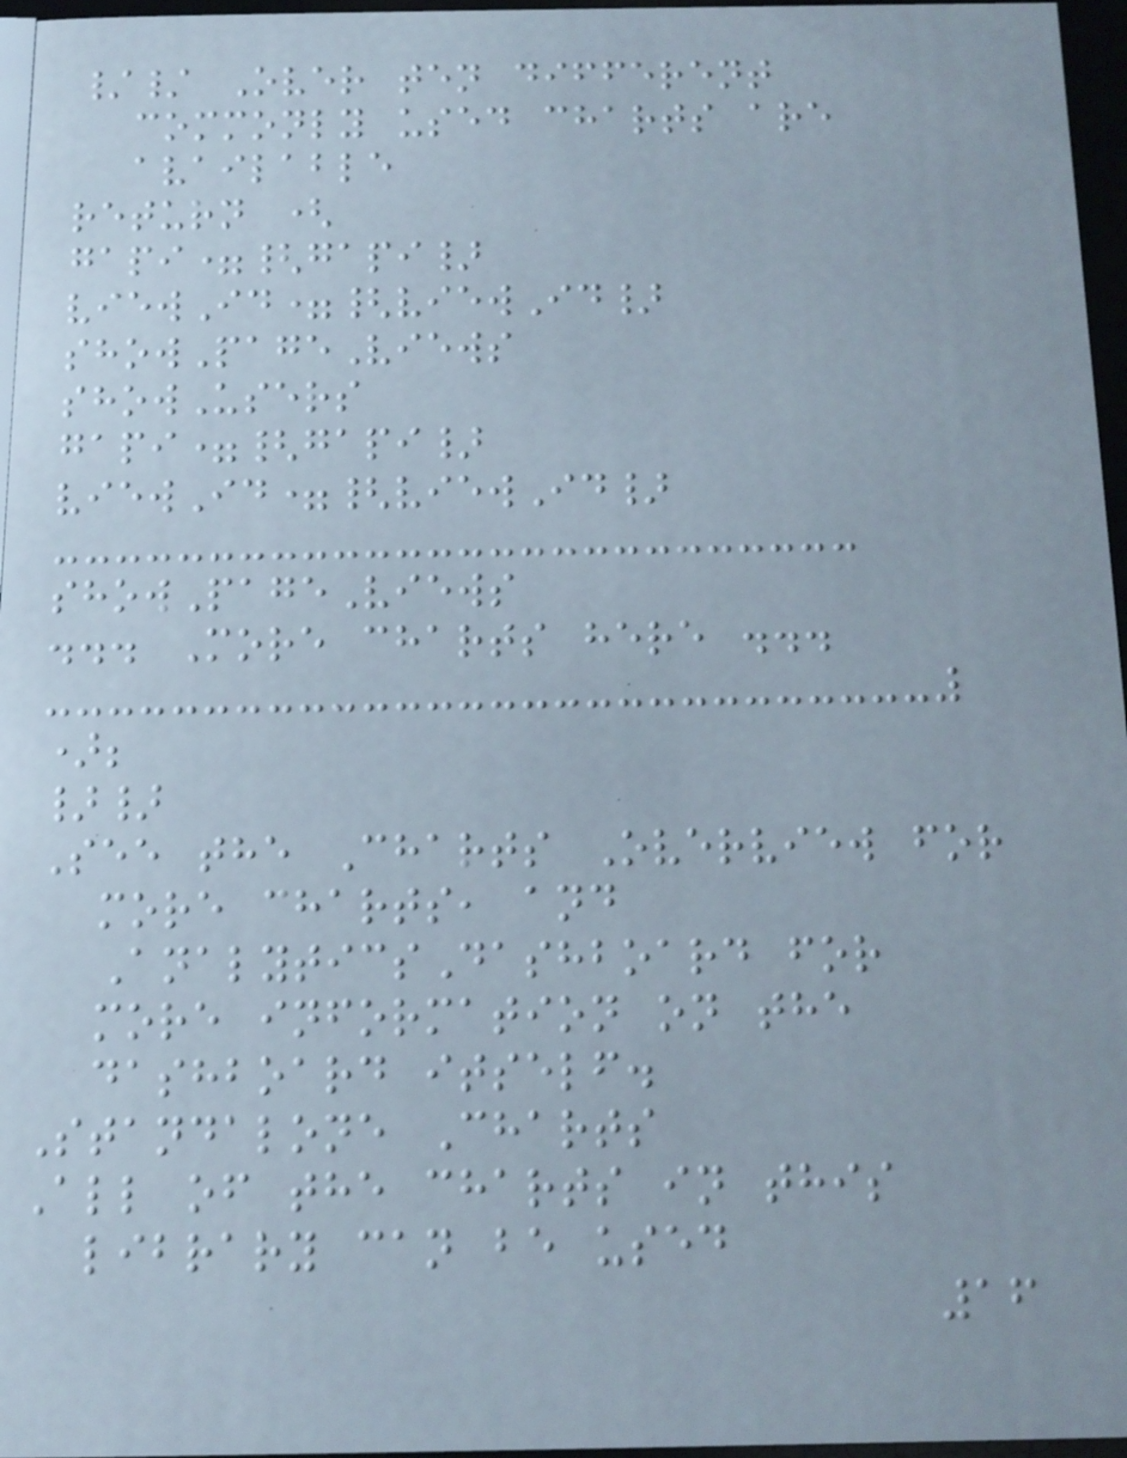// Over ten different
commonly used charts are
available
return (
gapi={gapi}
viewId={viewId}
showPageViews
showUsers
gapi={gapi}
viewId={viewId}
showPageViews
... More charts here ...
);
}}
See the Charts Overview for
more charts, and
AnalyticsDashboard for
more information on the
dashboard itself.
Standalone Charts
All of the charts in this
library can be used
16
